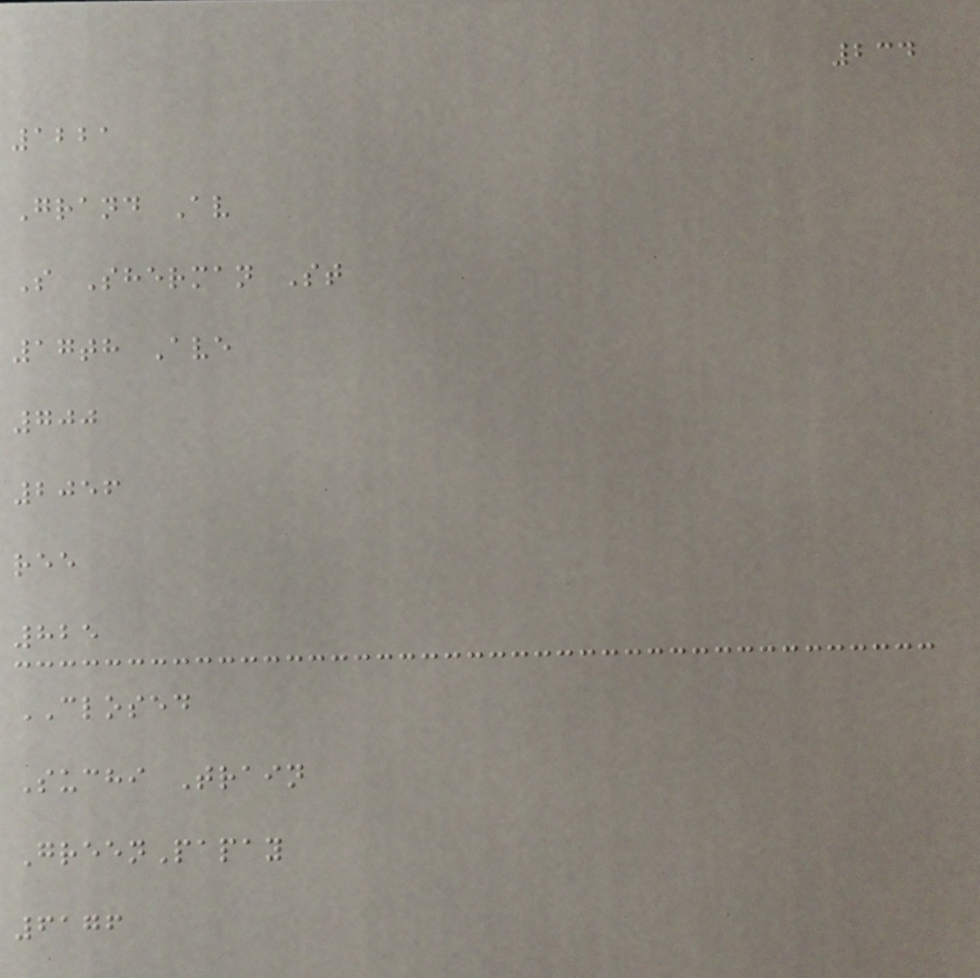234
1221
Grand Av
S Sherman St
17th Ave
700
2056
ree
825
CLOSED
Suchi Train
GreenPapay
6176
